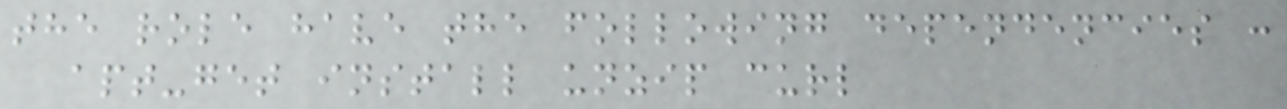the role have the following dependencies :
apt-get install unzip curl
